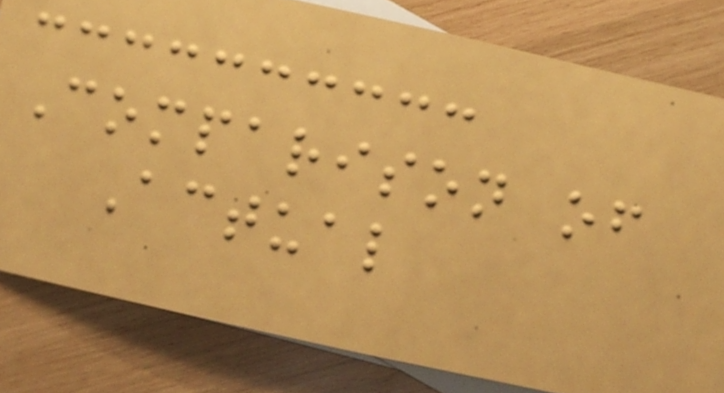Comparison of
Actual
